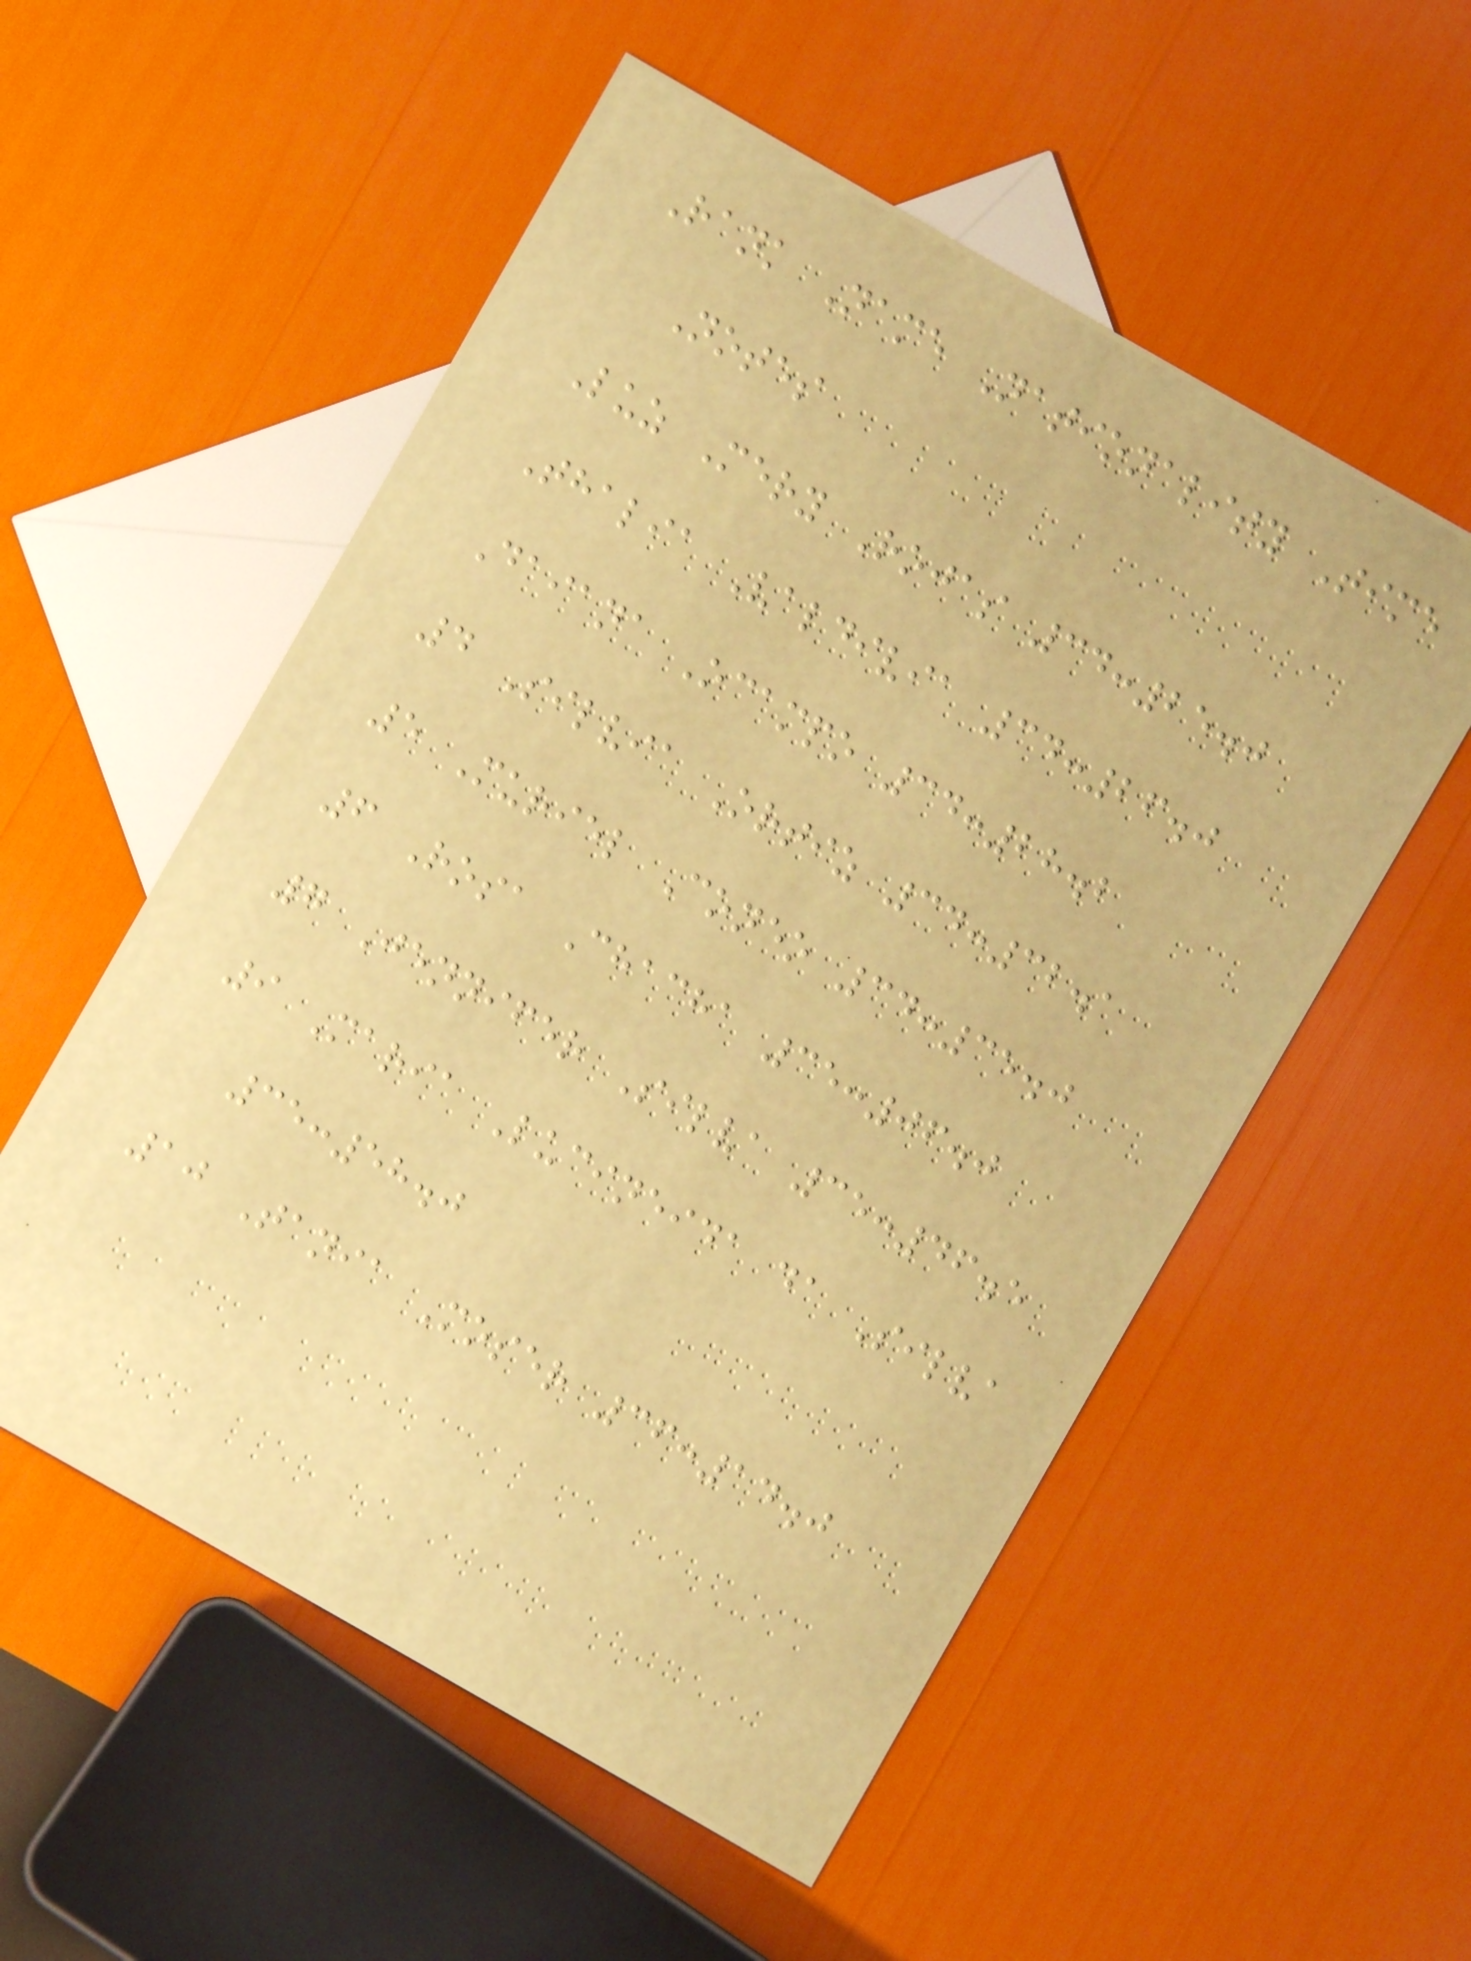Rank Name Nationality Time
Notes
Luz Mery Rojas 34:25.0
Thalia Valdivia 34:26.0
Daiana Ocampo 34:28.2
4 Silvia Ortiz 34:32.1
5 Muriel Coneo 34:35.0
6 Rosa Chacha 35:06.0
7 Jennifer Silva 35:46.5
9 Maria Lucineida da Silva
35:58.0
10 Tania Moser 36:14.0
